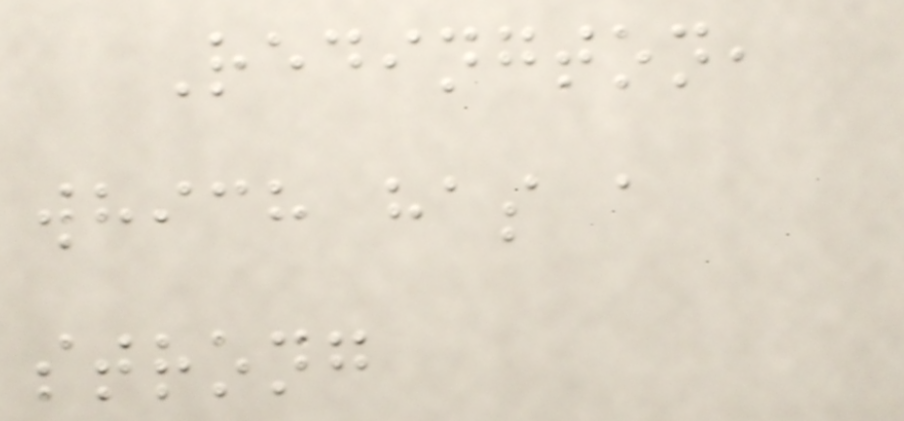Redington,
which has a
strong
